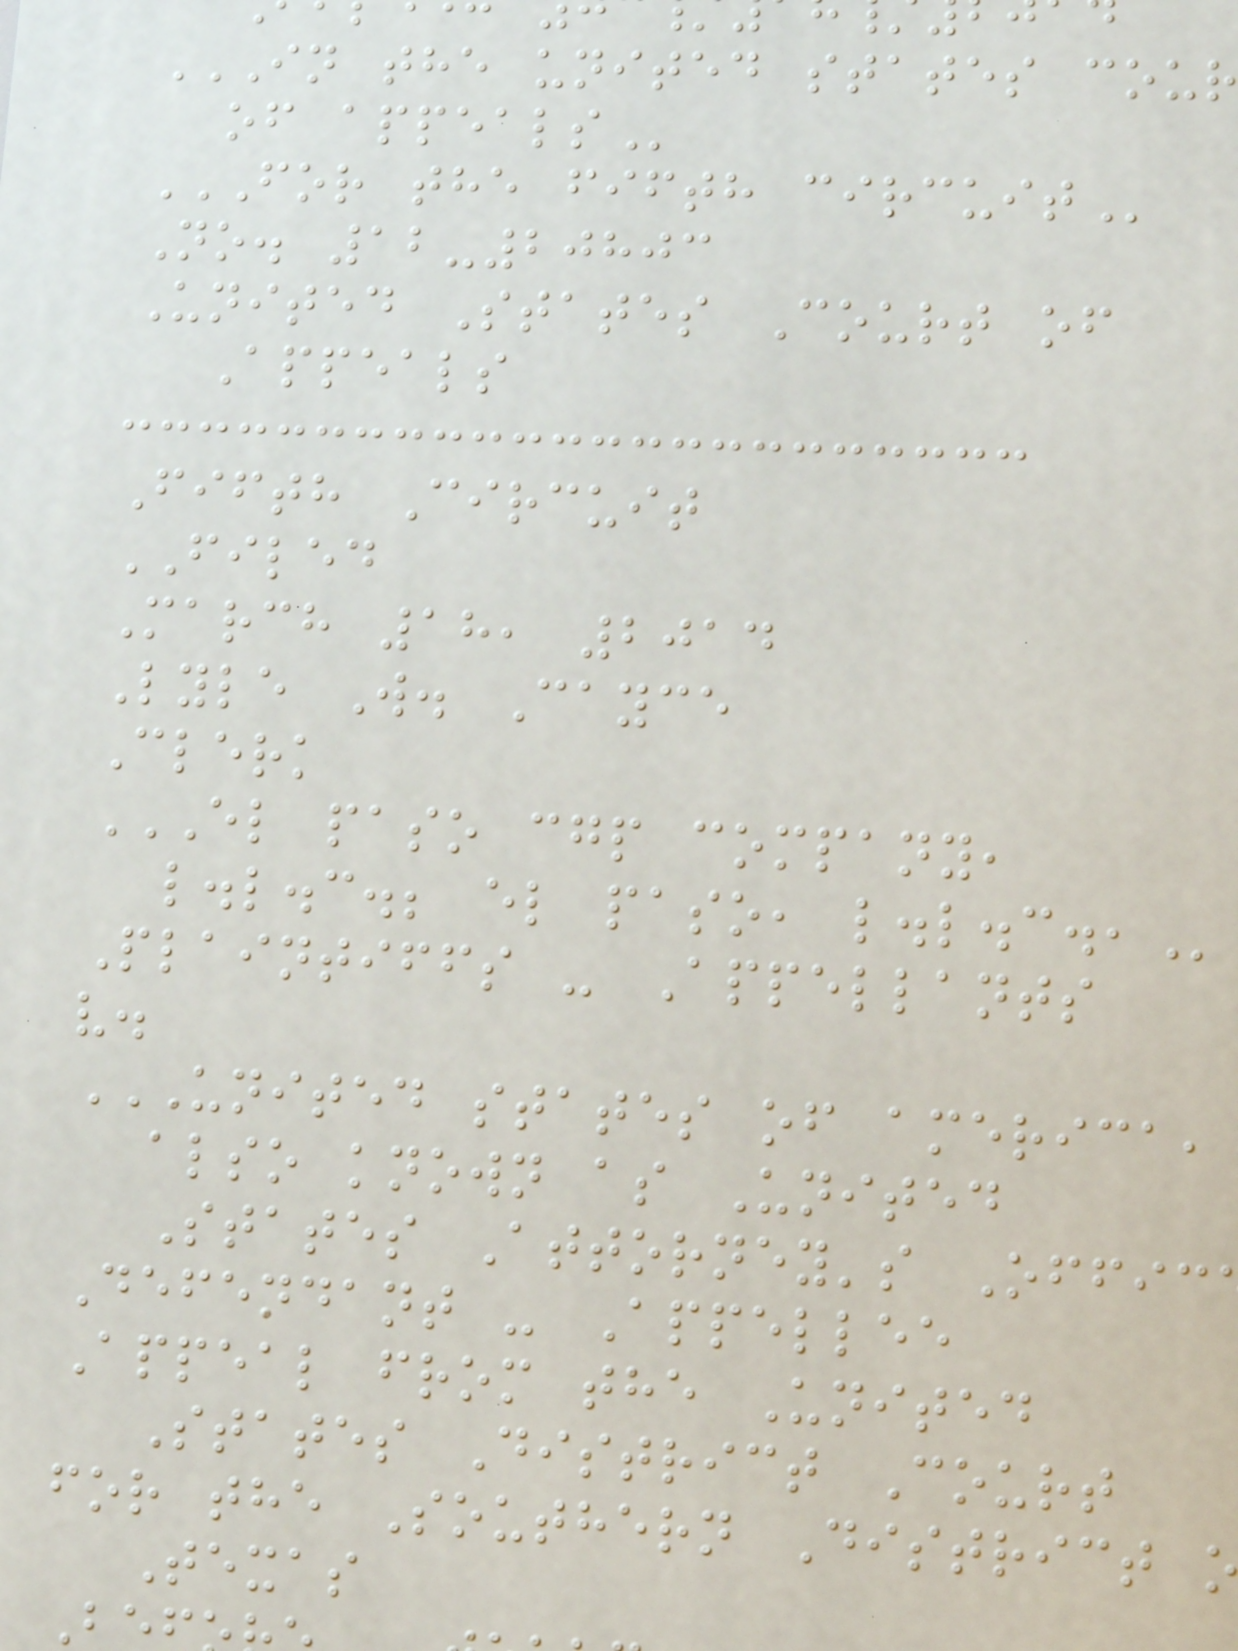FOR THE FIFTH CIRCUIT
No. 12-20803
United States Court of
Appeals
Fifth Circuit
FILED
March 18, 2014
Lyle W. Cayce
Clerk
EL PASO CGP COMPANY,
l.l.c.; el paso,
Plaintiffs - Appellants
v.
also known as United
States Attorney's Offic
Defendant - Appellee
Appeal from the United
States District Court
for the Southern District
Texas
